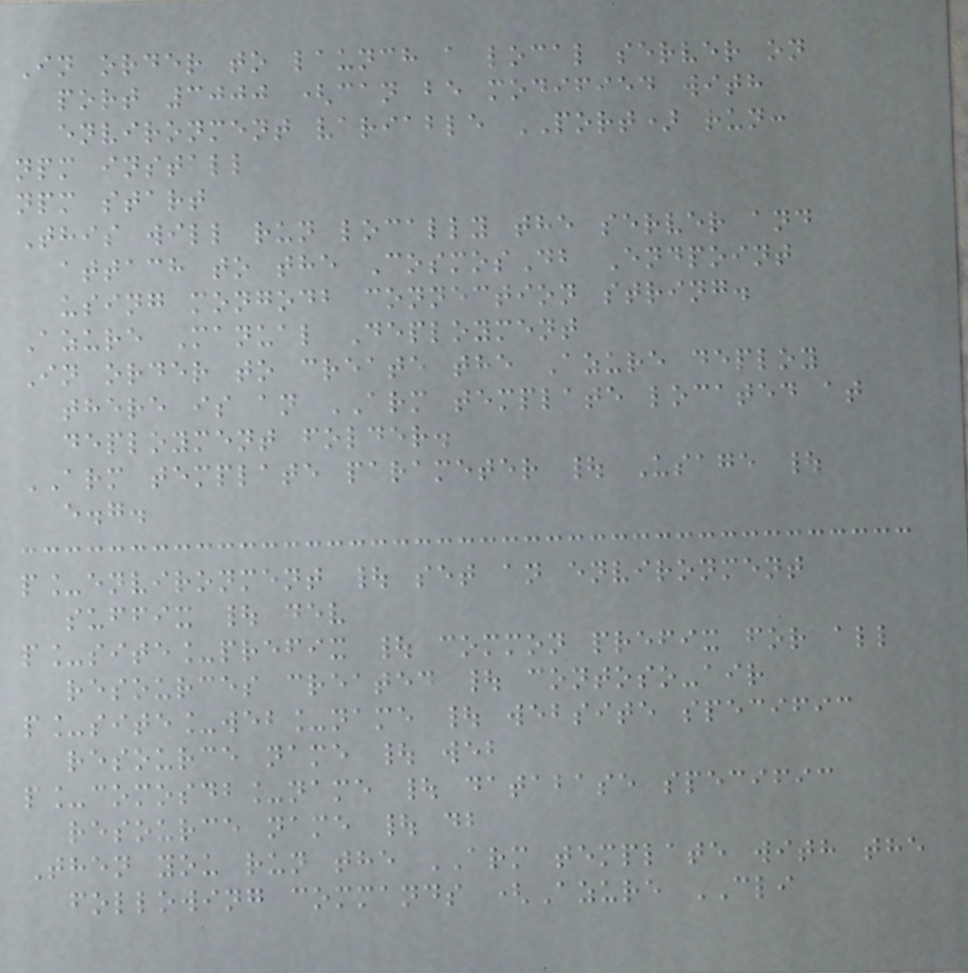In order to launch a local server on
port 3000 (can be modified with
environment variable PORT) run:
npm install
npm start
This will run locally the server and
attach to the CosmosDb Endpoint
using mongodb connection string.
Azure Manual Deployment
In order to create the Azure deploy
there is an ARM template located at
deployment folder.
ARM template parameter | Usage |
e.g.
p_environment | set an environment
suffix | dev
p_site_prefix | common prefix for all
resources created | contoso-air
p_site_web_name | website specific
resource name | web
p_comosdb_name | database specific
resource name | db
Then you run the ARM template with the
following commands (Azure CLI
